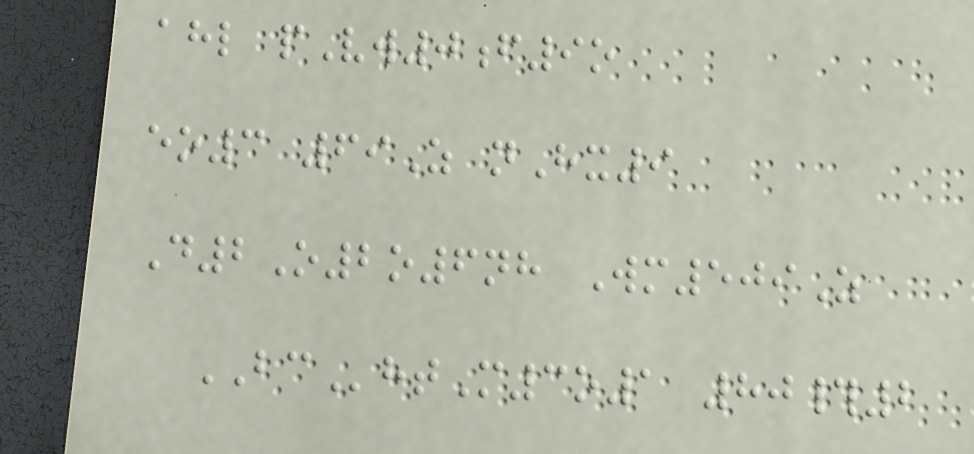ahl pVw0f9o
eo3 69Z nHx9
D2O2o6nh Wm509Z
BChtM3o1 80#2
